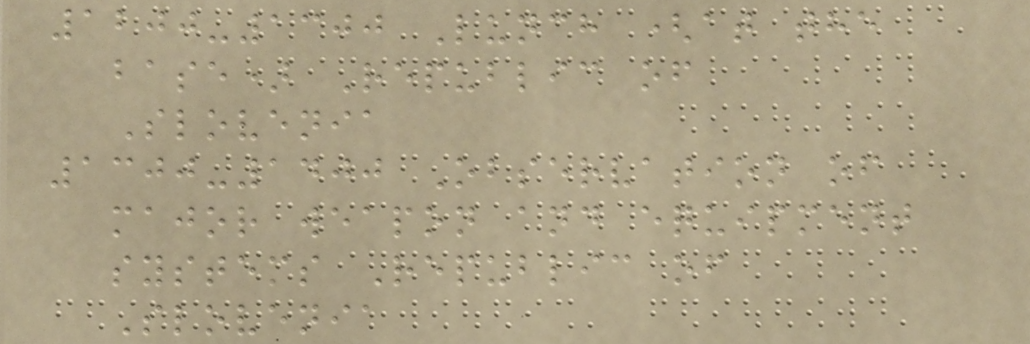1200-1300 Lunch (at the
base) Republic of
Slovenia
1300-1400 Observation of
major weapon and equipment
systems Republic of
Slovenia
